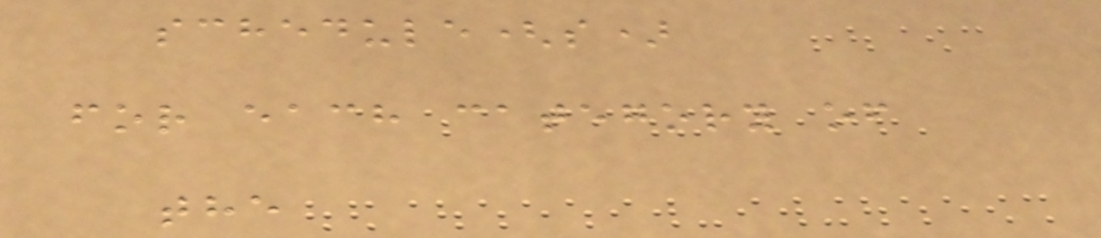schedule(s)
for each category of
the
